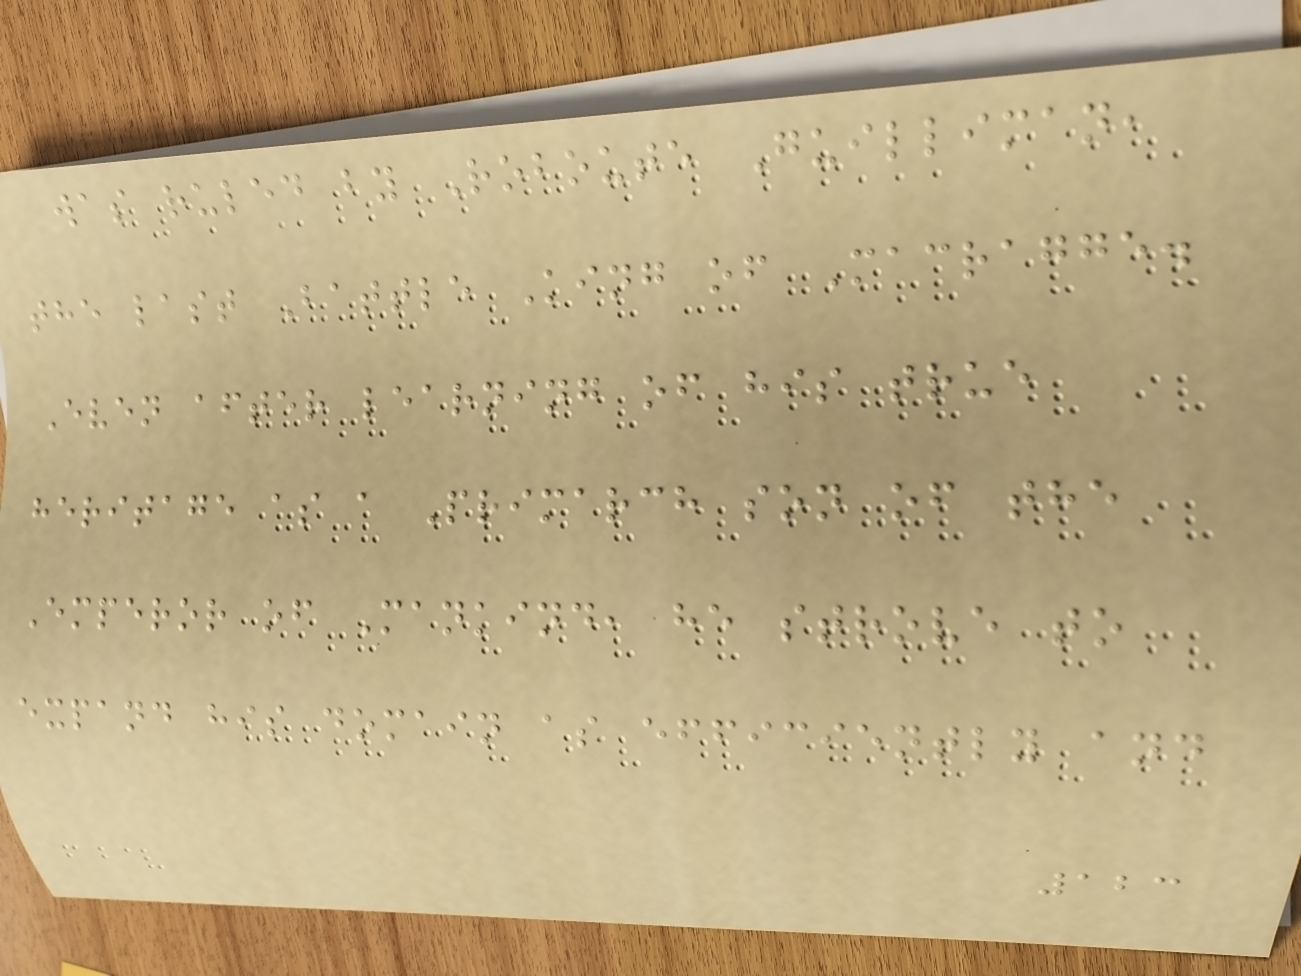was ruled by Roboute Guilliman,
the last Battle King of Macragge.
Even after learning of his true
heritage as a Primarch son of the
Emperor of Mankind, he strove to
expand his domain as efficiently and
123
